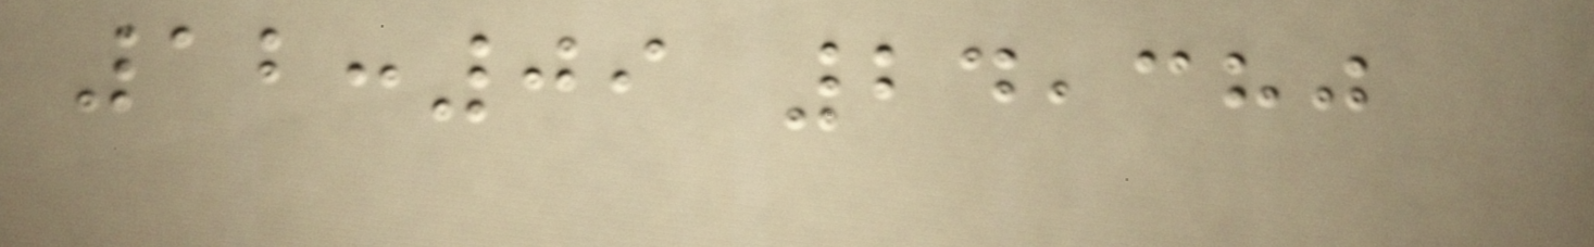12:09 24,380
